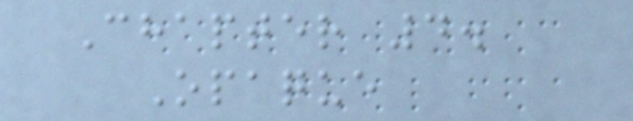Chapter 4.
Opaque
